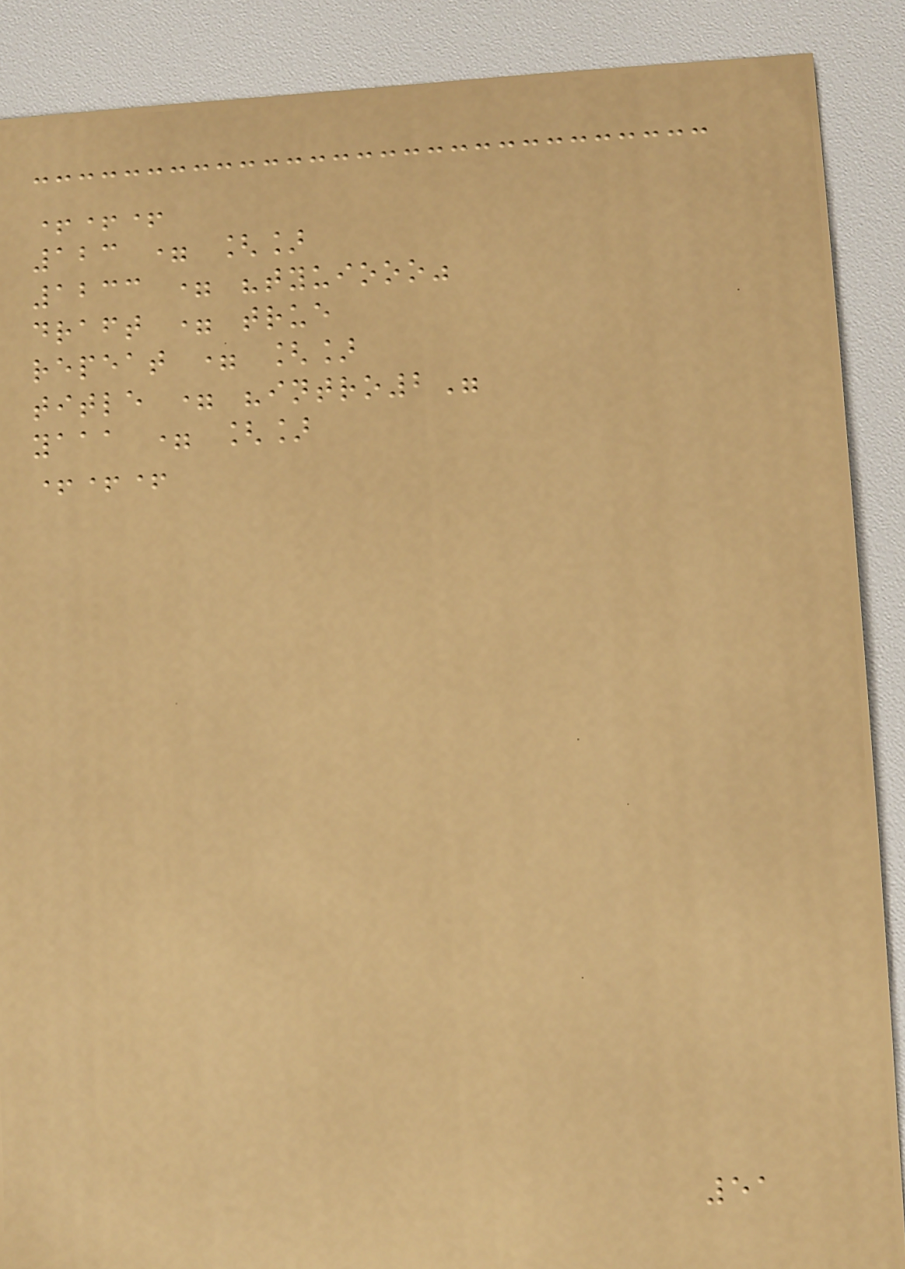+++
123 = []
1233 = "tyuiooo"
draft = true
repeat = []
title = "intro2"
yaaa = []
+++
51
